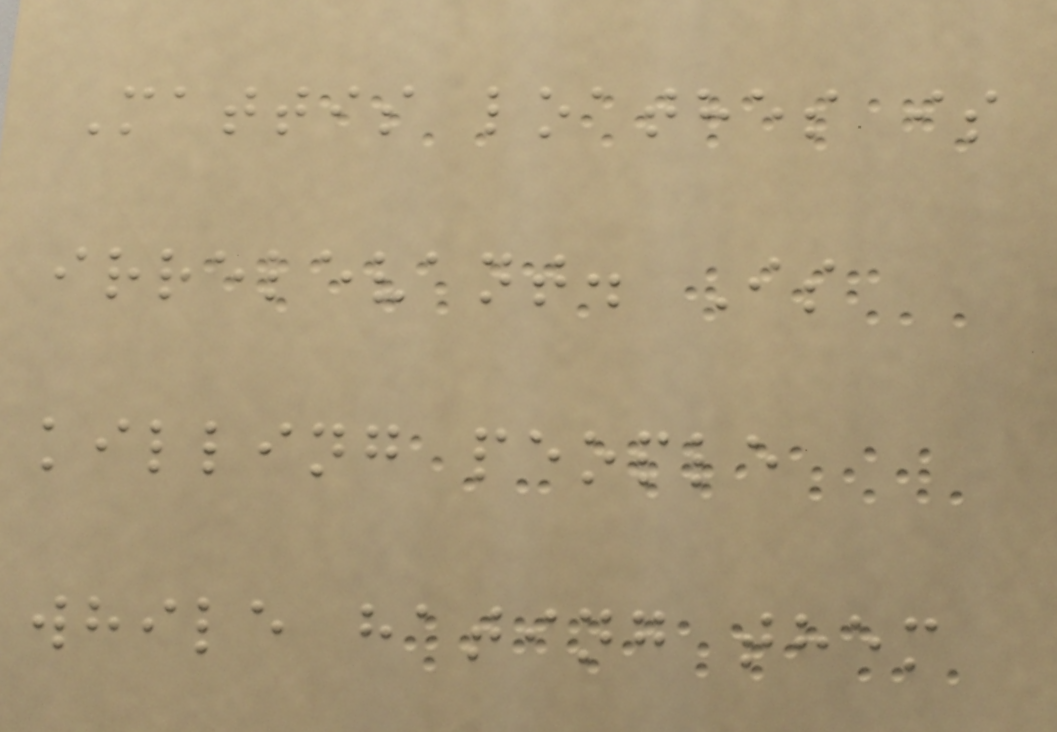Mattis loathes is
irrelevant. Is
killing people
while hating them
